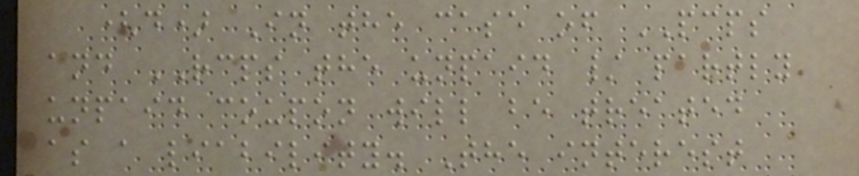(d) In the case of PCPS
and RCPS the unpaid / partly
unpaid coupon will be treated
as a liability. The interest
